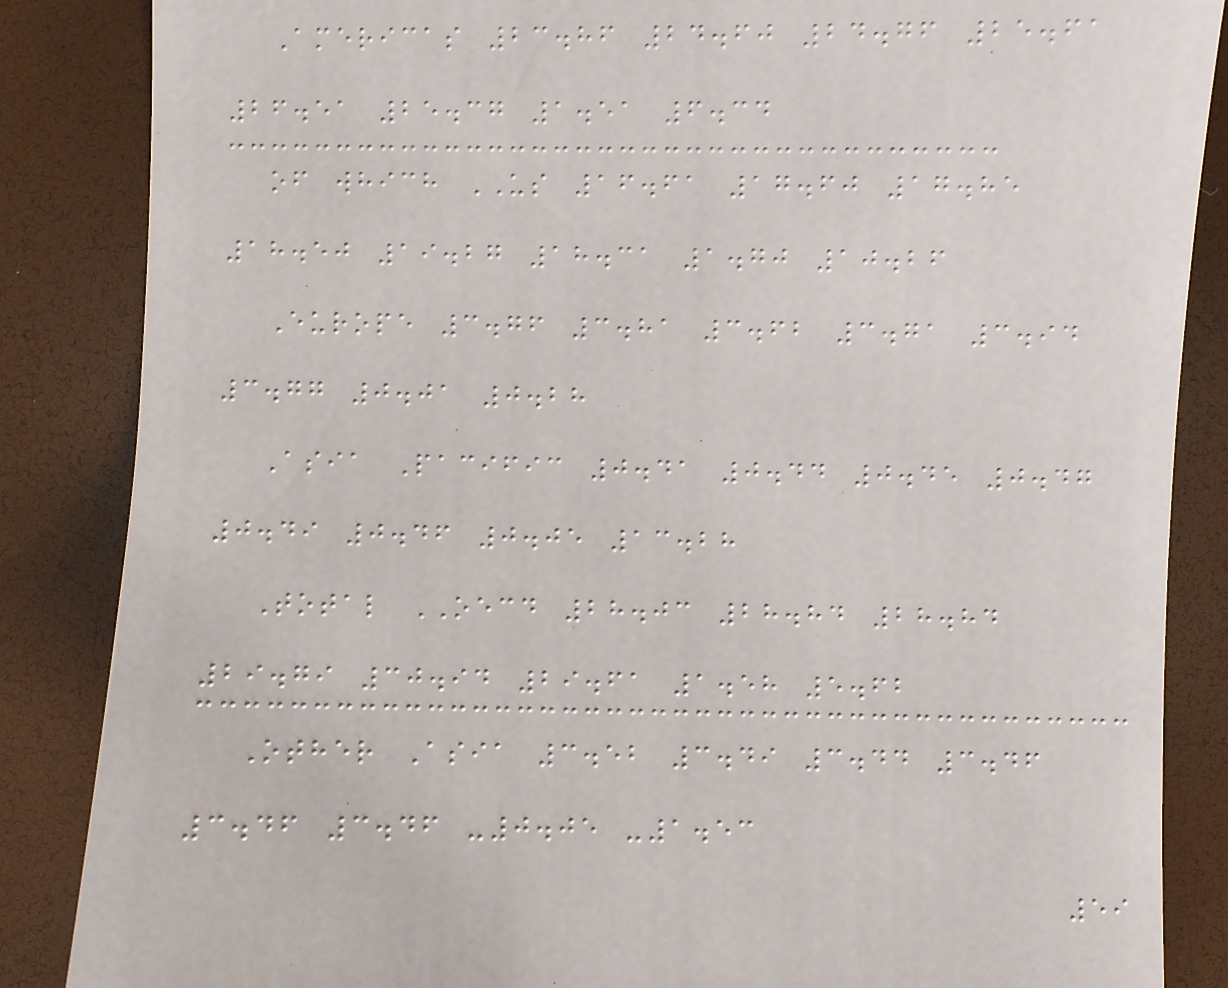Americas 23.86 24.60 24.76 25.61
26.51 25.37 1.51 6.34
of which US 16.61 17.60 17.85
18.50 19.27 18.31 1.70 10.26
Europe 3.76 3.81 3.62 3.71 3.94
3.77 0.01 0.28
Asia Pacific 0.41 0.44 0.45 0.47
0.49 0.46 0.05 13.28
Total OECD 28.03 28.84 28.84
29.79 30.94 29.61 1.58 5.62
Other Asia 3.52 3.49 3.44 3.46
3.46 3.46 -0.05 -1.53
59
